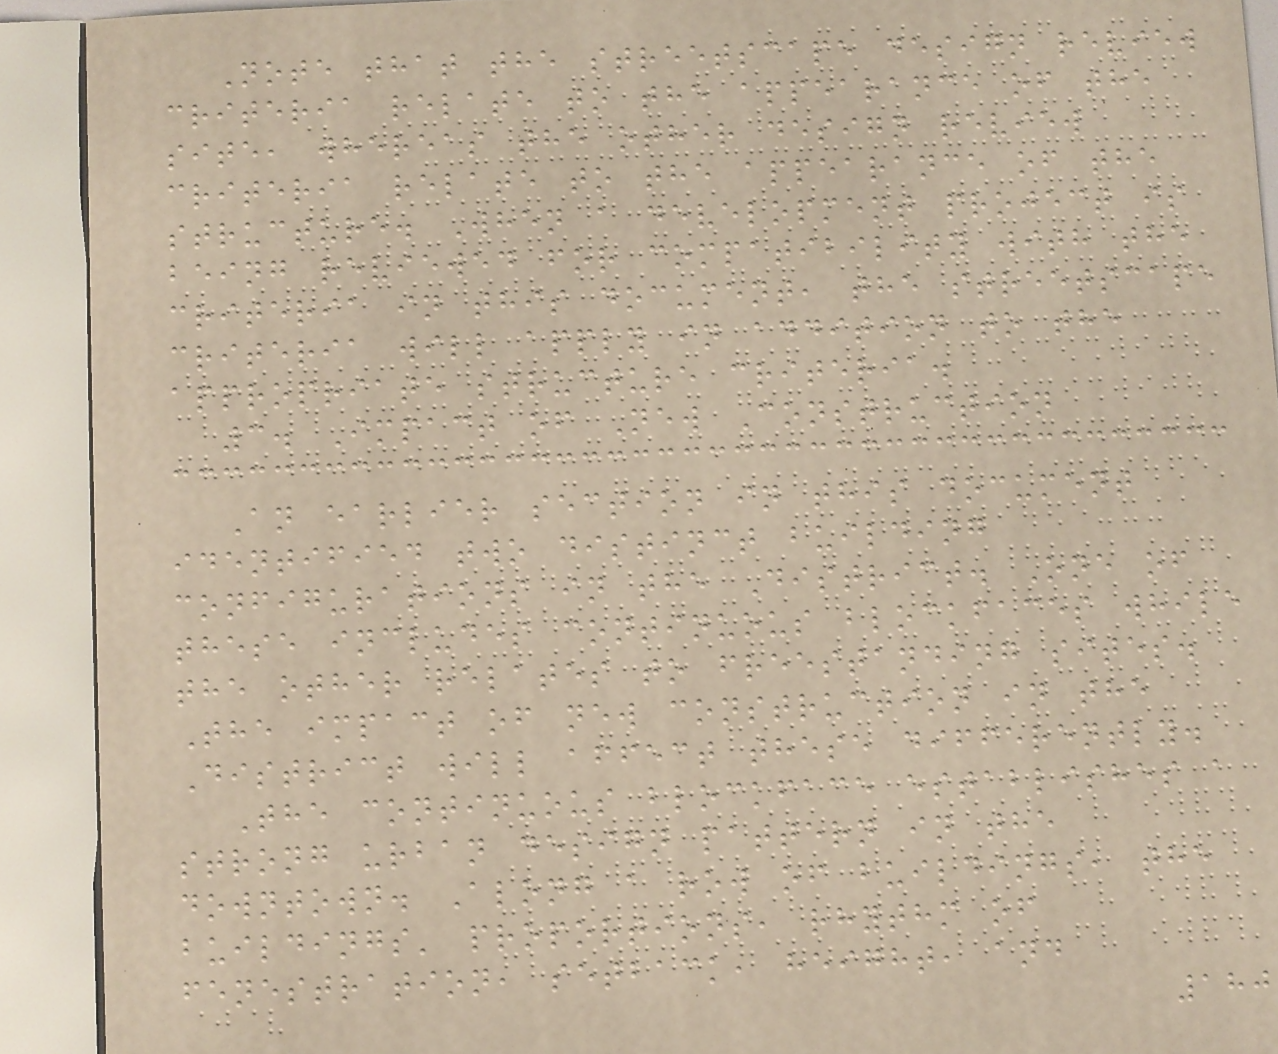Note that the streetscape design review
criteria relate to the appearance of the
site, whereas the other design review
criteria relate to the appearance of the
structure. When a development project is
being reviewed for compatibility with the
criteria in this document, the streetscape
criteria will apply in addition to the
appropriate structure criteria.
3. Impact of New Construction
An earlier section in this document
identified two distinct building
configurations in the District. One of
these includes continuous blockfaces while
the other relates to freestanding sites.
The impact of new construction in the
District will affect these differently.
The continuous blockface establishes a
strong urban design pattern in the
downtown. Along a row of buildings, the
buildings' proportions, rhythm of
fenestration, setback, height, and
180
